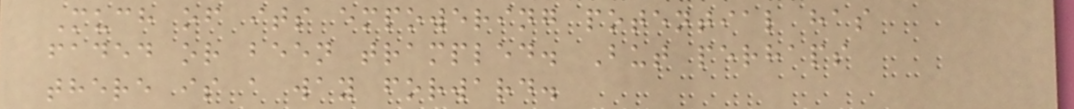Much of its empowering potential has
faded or been trampled. But perhaps
there is a way forward.
